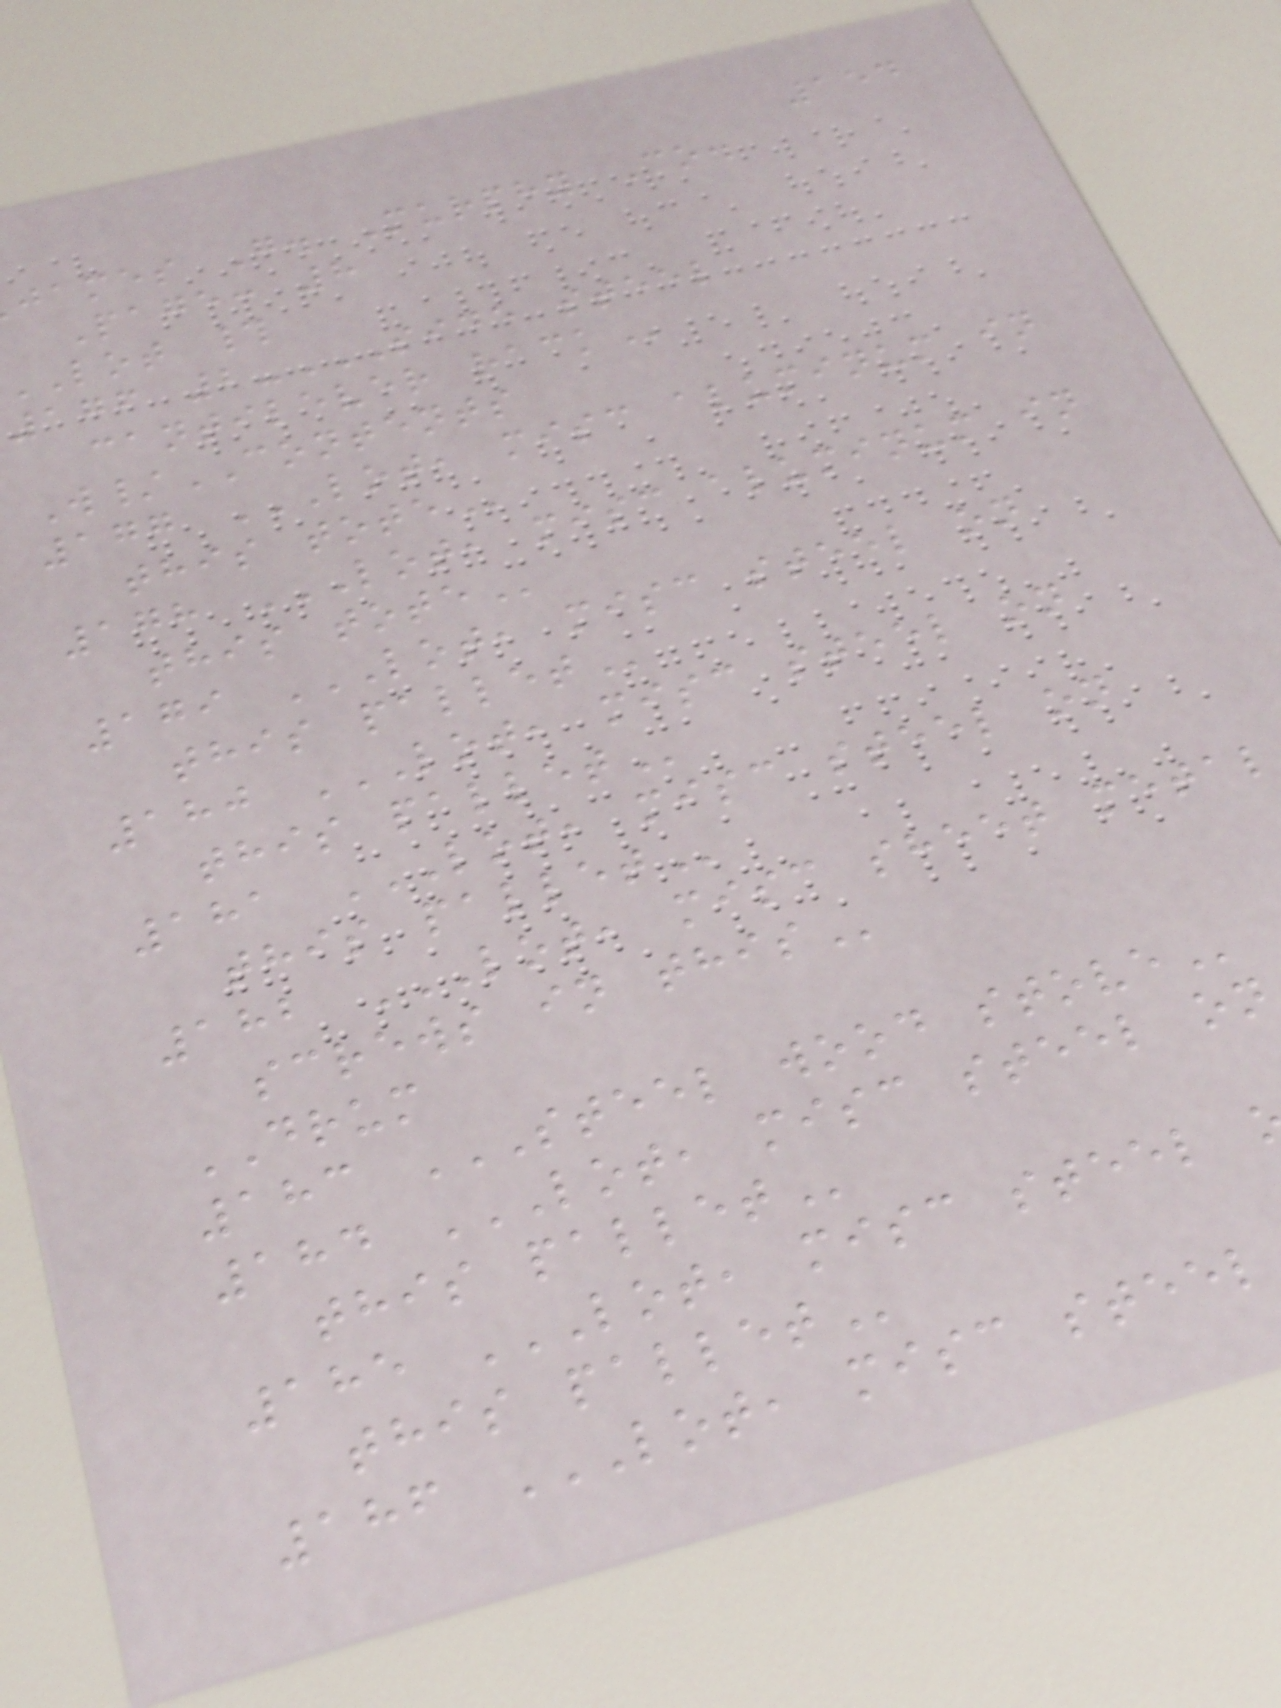154
james G. Murphy Co.
Page: 8
lot #
176 2-SIDE STEEL
cantilever
W/CONTENTS
177 LOT, MISC ALUMINUM IN
this
178 LOT, MISC ALUMINUM IN
this
179 LOT, MISC STEEL ON
this
180 LOT, MISC STEEL ON
this
181 LOT, MISC STEEL ON
this
182 LOT, MISC SHEET METAL
screws in
DRUM
183 STEEL WOOD STOVE
184 LOT, MISC STEEL ON
this
this
